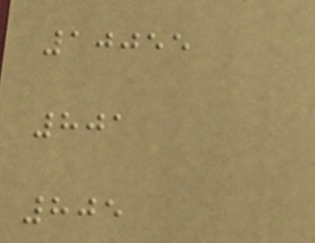10055
801
805
